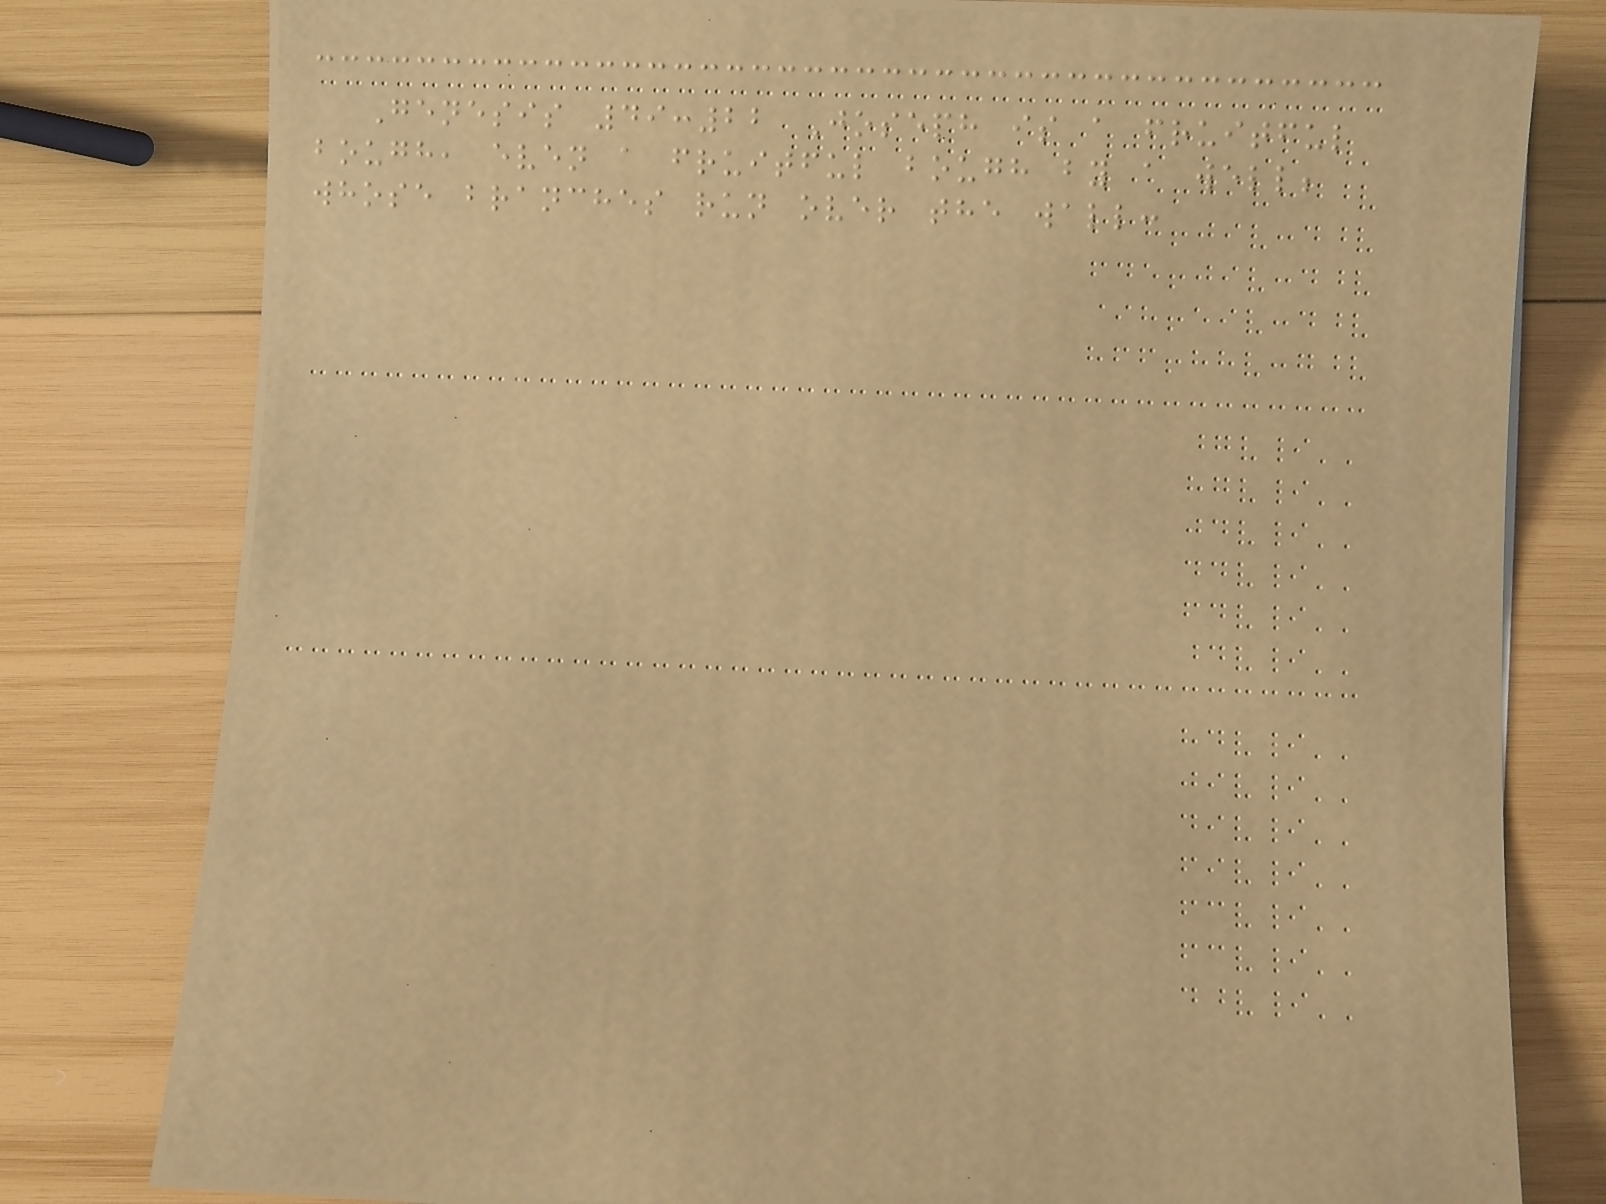Genesis 49:22 Joseph is a fruitful
bough, even a fruitful bough by a well;
whose branches run over the wall:
